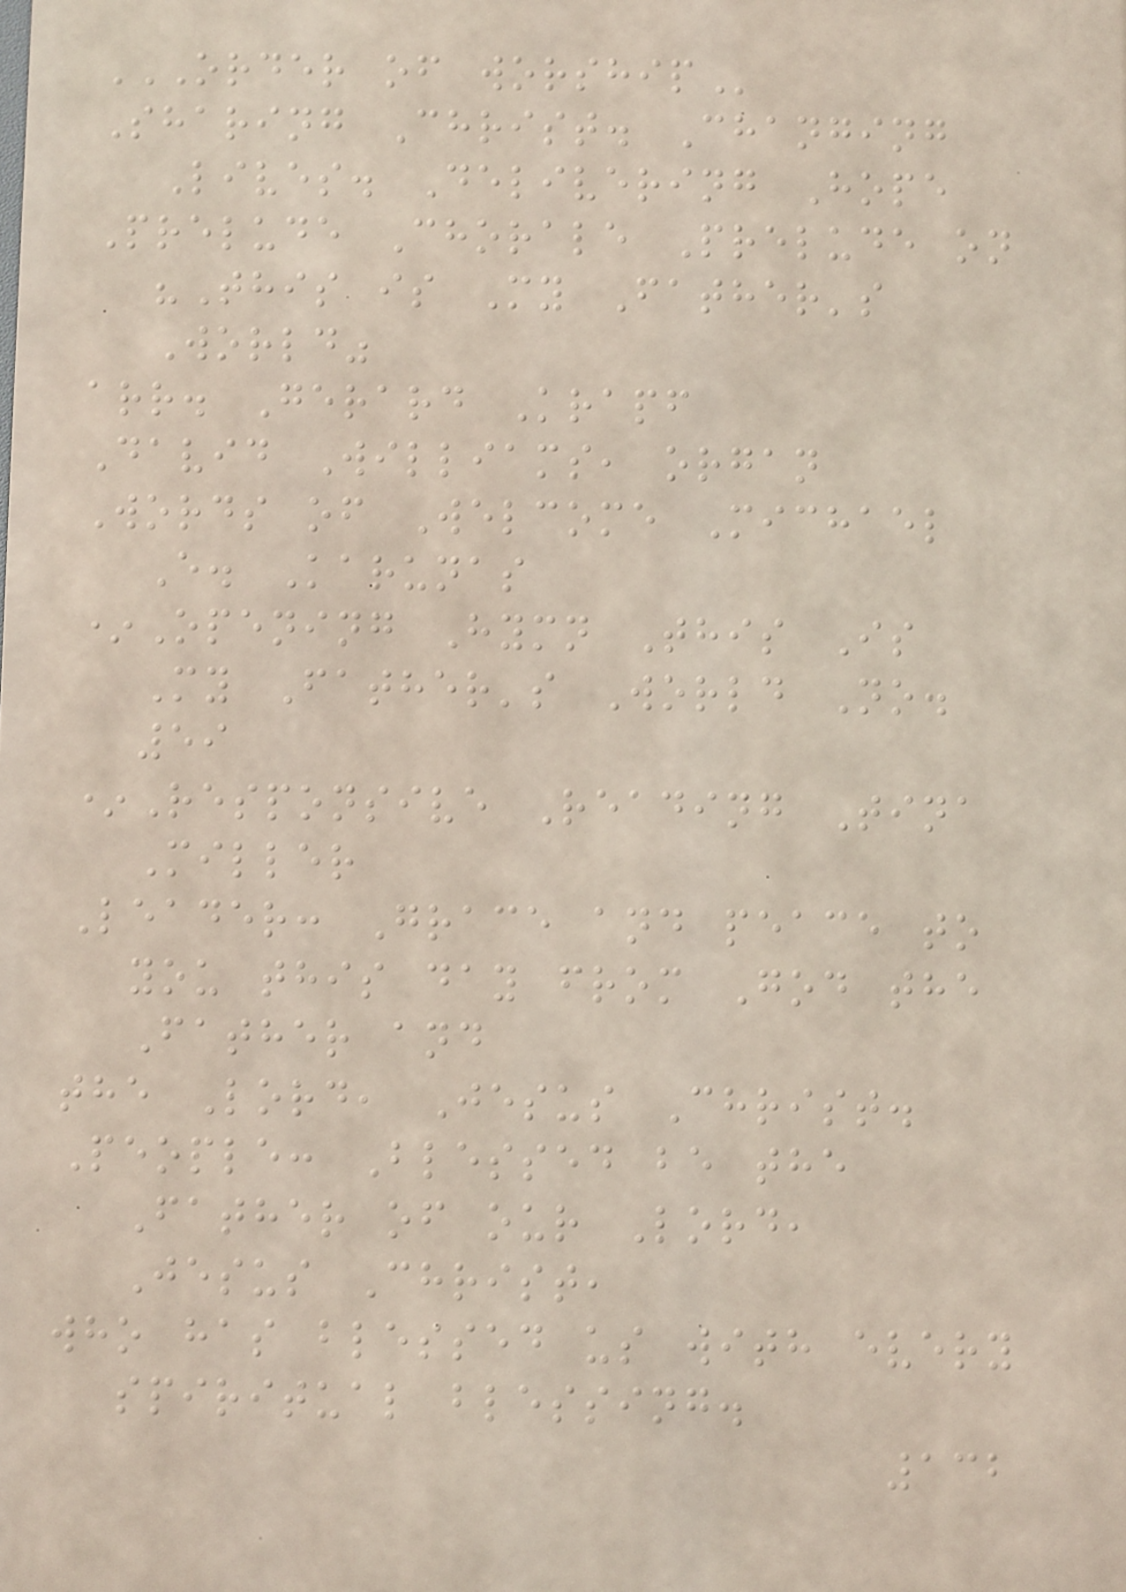ORDER OF WORSHIP
Sharing Christ. Changing
Lives. Delivering Hope
Prelude Chorale Prelude on
"This is My Father's
World"
arr. Gerard Krapf
David Williams, organ
Words of Welcome Michael
E. Karunas
*Opening Hymn This Is
My Father's World No.
59
*Responsive Reading Tina
Miller
Leader: Grace and peace to
you this day from God the
Father and
the Lord, Jesus Christ.
People: Blessed be the
Father of our Lord,
Jesus Christ,
who has blessed us with every
spiritual blessing.
132
